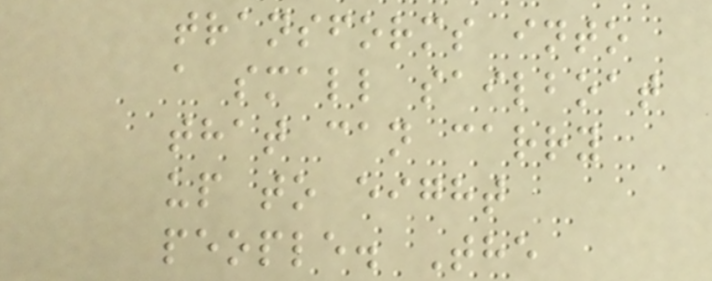transforms into
a small sailboat
that can carry
up to eight
people. The
